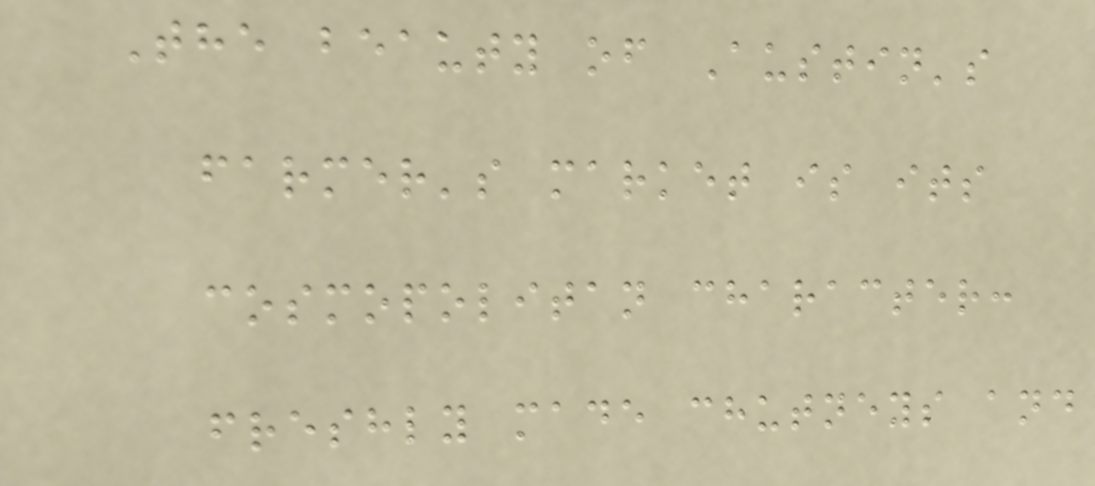The beauty of Austin's
farmer's market is its
cosmopolitan character:
freshly made chutneys and
